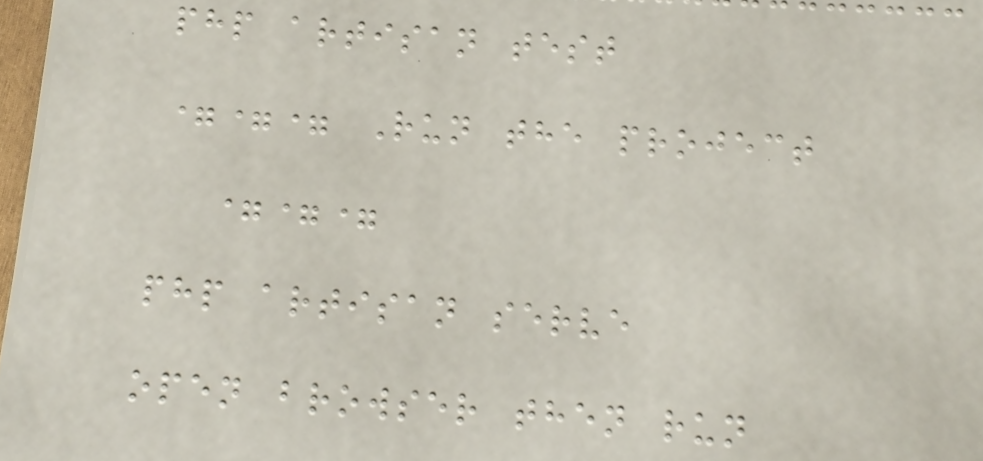php artisan test
=== Run the project
===
php artisan serve
open browser then run
